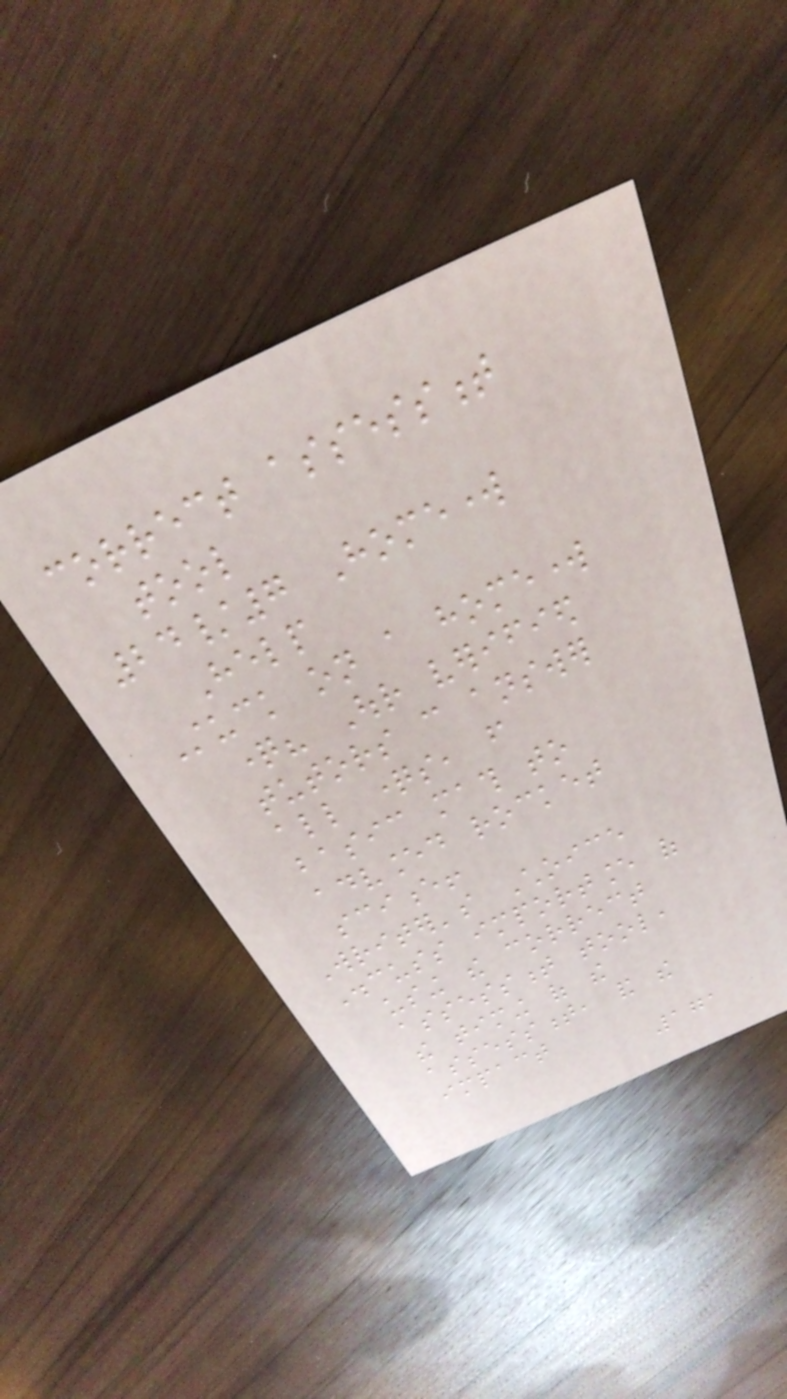correct assessment
tool
24/7 Homework
Help
Stuck on a homework
question? Our verified
tutors can answer
all questions, from
basic math to
advanced rocket
science!
Writer's Choice
Discuss importance of
using the correct
assessment tool,
the timing of the
assessment, and the
impact
171
